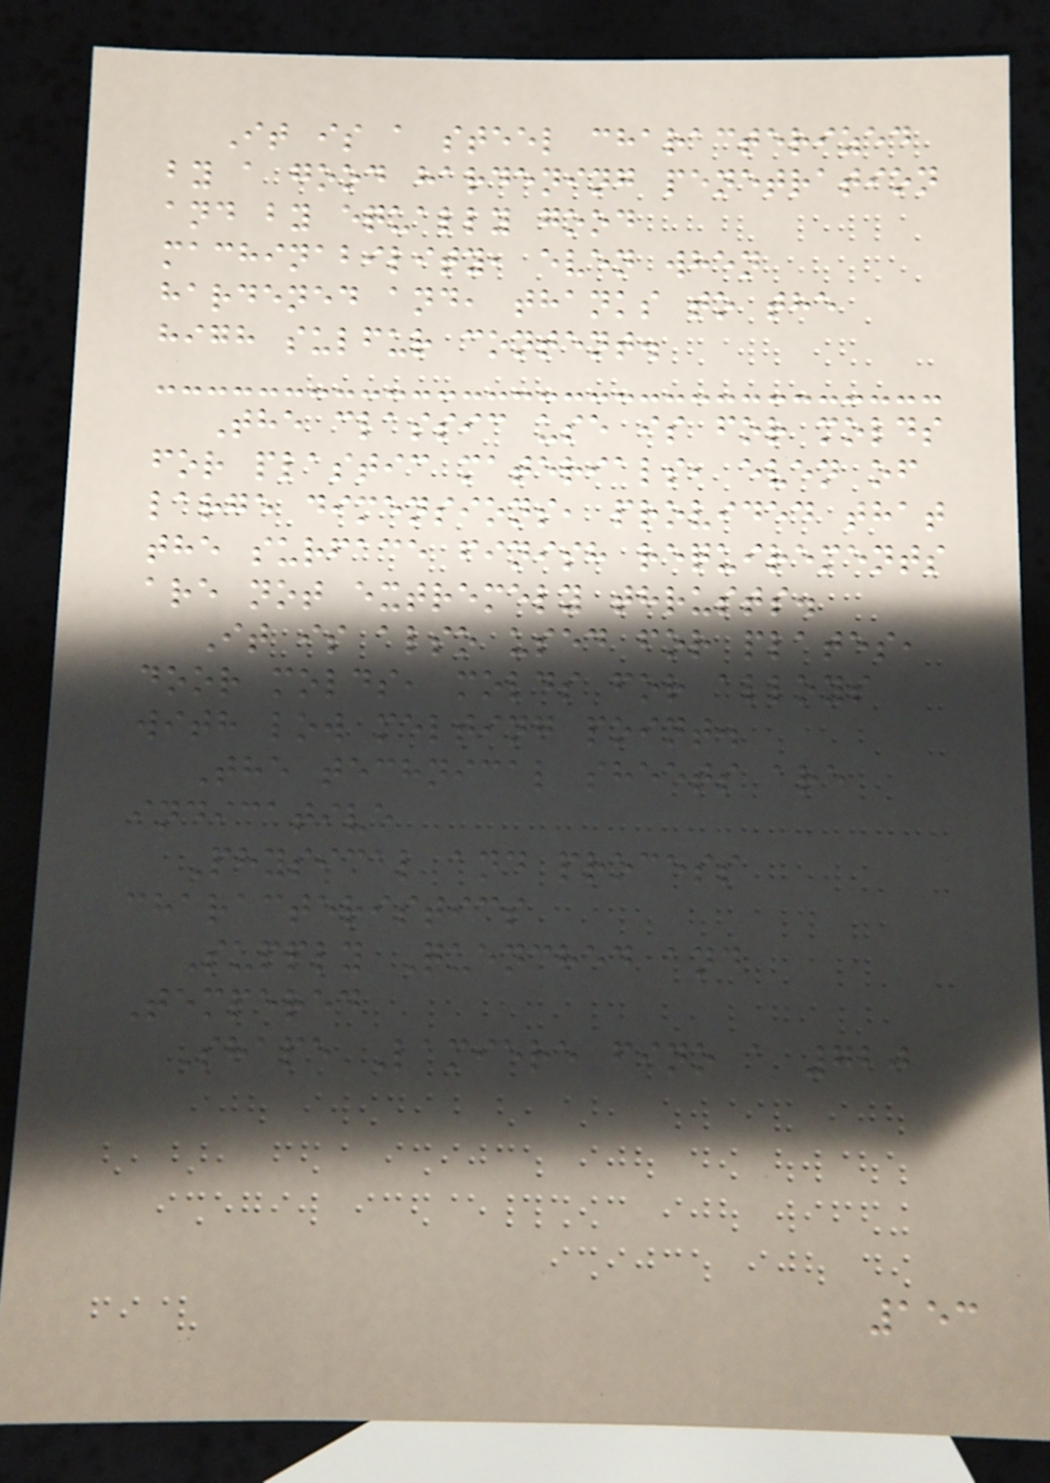It is a steel characterized
by a good hardening penetration
and by equally good
machinability, even when
hardened and, thanks to the
high sulfur content.
The classic use is for molds
for plastic materials, even of
large dimensions, provided that
the surface finish requirements
are not extremely thrusts.
It is also used for plates,
door molds, molds for alloys
with low melting point.
The technical sheets are
indicative
Physical and process
characteristics
Supply Quenched and
Tempered
Shape Lamiere fino a 720
153
